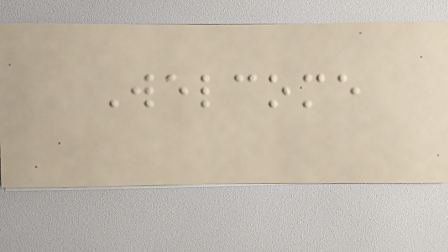Welcome
